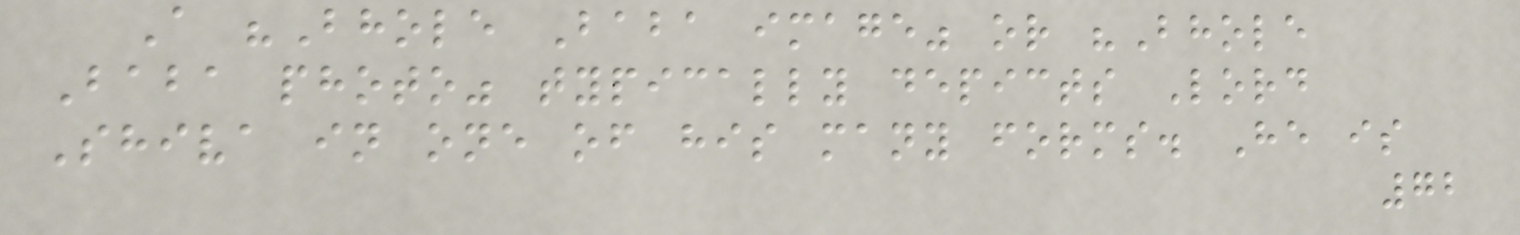A "Bhole Baba image" or "Bhole
Baba photo" typically depicts Lord
Shiva in one of his many forms. He is
72
